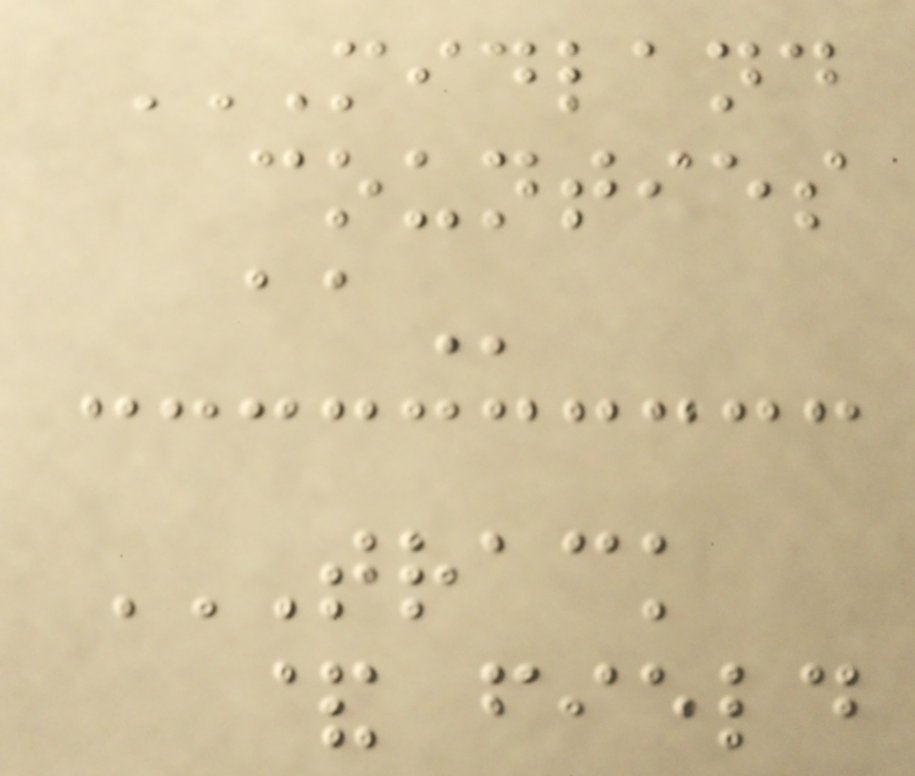MIDLAND
COUNTIES
AA
TRACK
& FIELD
